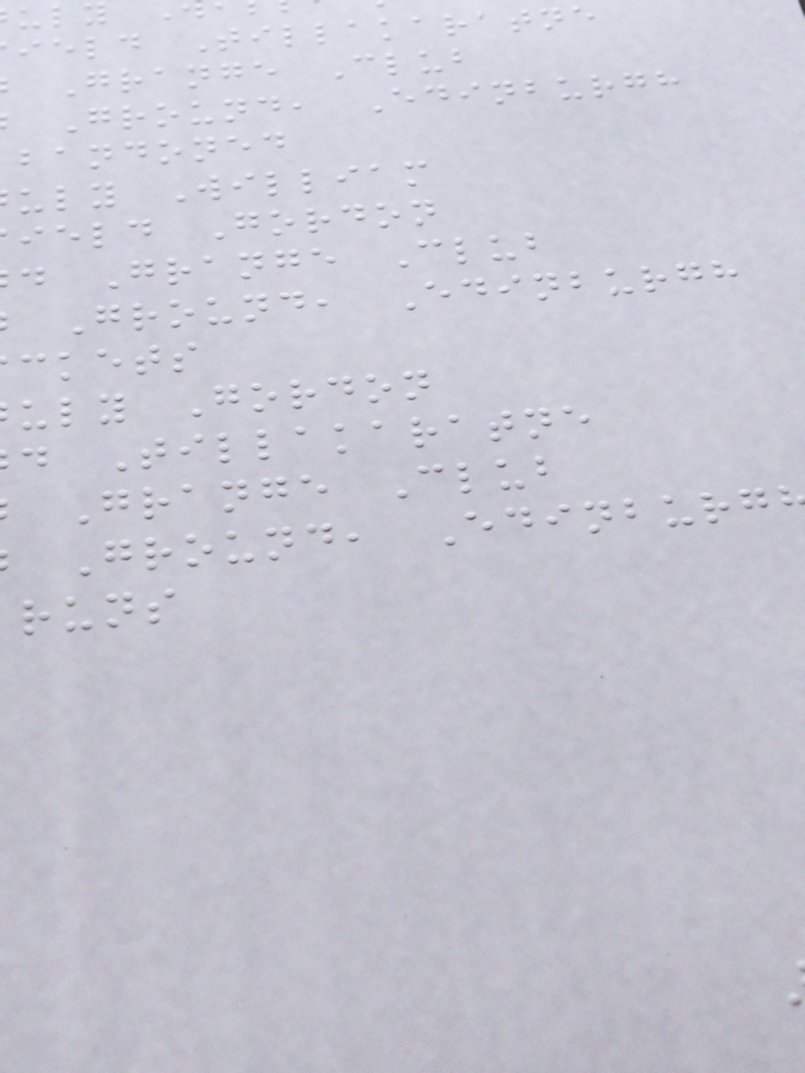ield Tillakaratne
Grange Club
Ground, Edinburgh
bandoned
uly William
ield Gordon
d Grange Club
Ground, Edinburgh
ckets
uly Gordon
d Tillakaratne
Grange Club
Ground, Edinburg
runs
